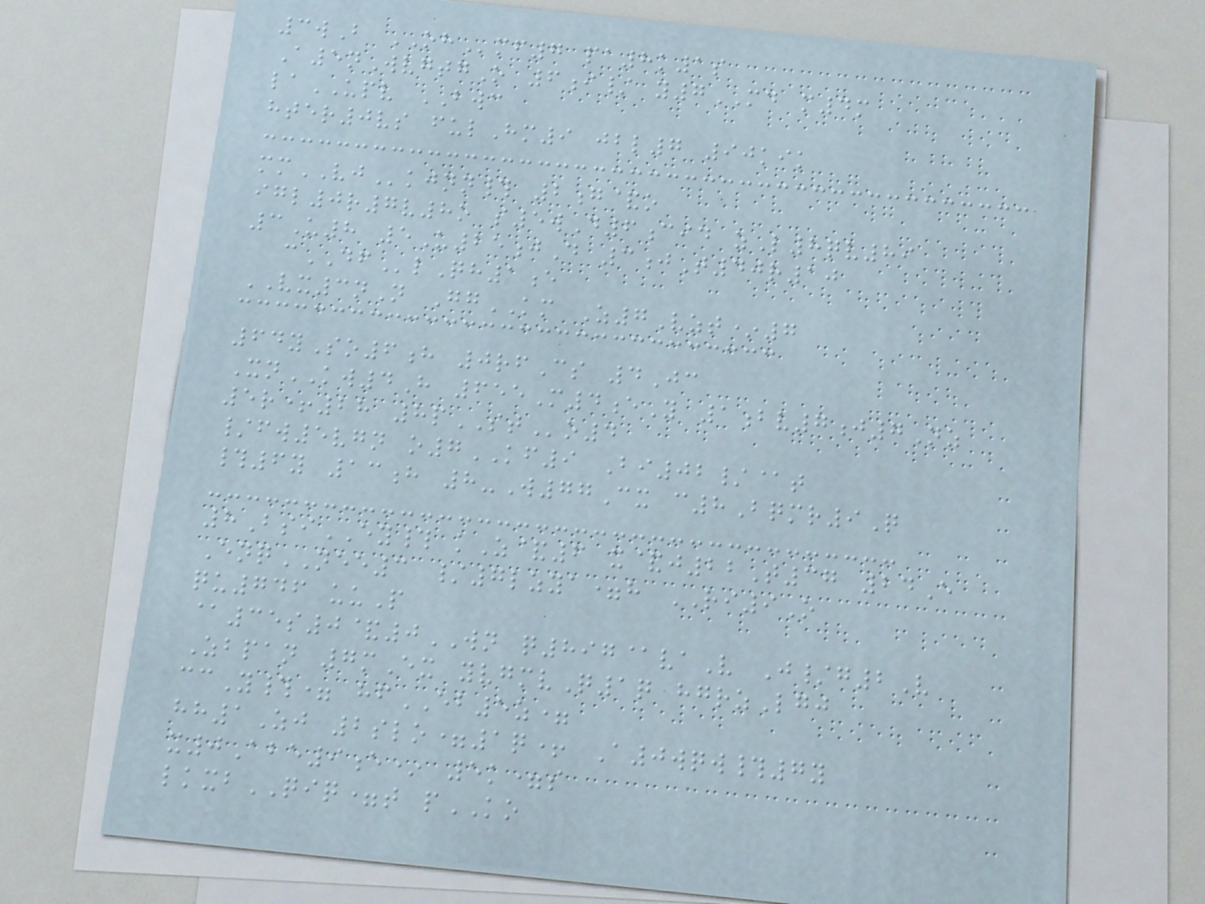3wB OHmf7 pa8k1s
A5nWvgtgO 6i/ y7MD m4m
laUPV BWC
hter0vs fulHm9 jbl7 90kik
mmVJkjnn# 2g&o
igl0r7v8o s5wD6cid zL8qv89
3U8 5U25jD 3jT40r10
cDFlQh1e
VX3nN GgKM Z7Vzt*7
64ySo6h 0rfCs 4Jc
XnKW4H 655M4eY 1bv7j7Nz
5r+28 8pSTo4
/fw5vgn o7KF9 Bi02/@t
#6y 13h 8-W77Cx c8Bqmr9Q
8BsiEY# kZ&6 x&j22T37 24E
EnqNEE3 /7lzya=h RI9O
qu746 uuP
@35s0&0WN q897@vaV J/g2V
Zbpan 7mEx yvgmvQ1q hgrzLgj
ccY#= hfEB5z=
hh1Zj 2slo=1q+ A0wqw#7y
x0Abe9e* 5k=s
lkxbQIQ=t pKO
